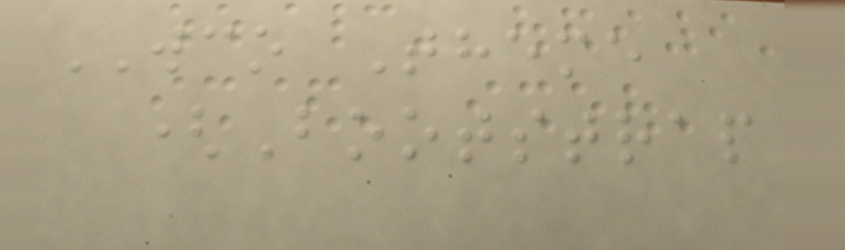WCO Theme
(Bootstrap
